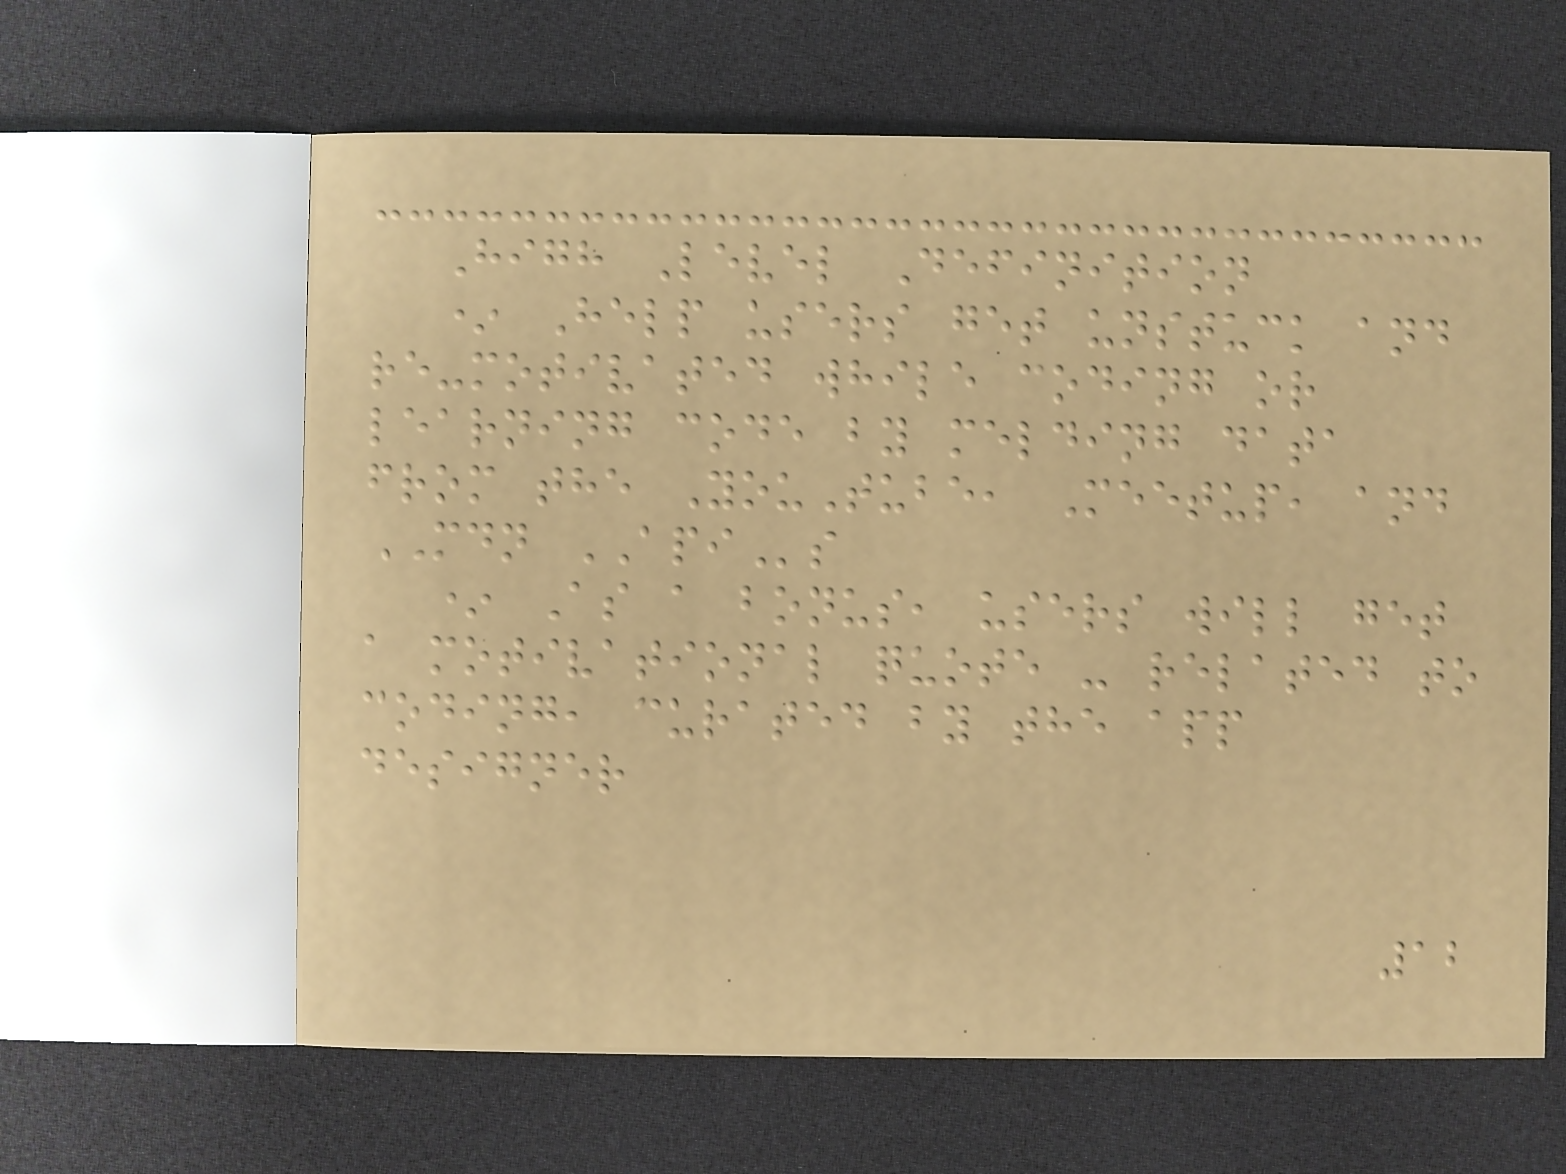High Level Definition
* Help users get unstuck and
re-motivated while coding or
learning code by melding data
from the YouTube, Meetup, and
MDN APIs
* As a bonus, users will get
a motivational quote - related to
coding, curated by the app
designer
12
